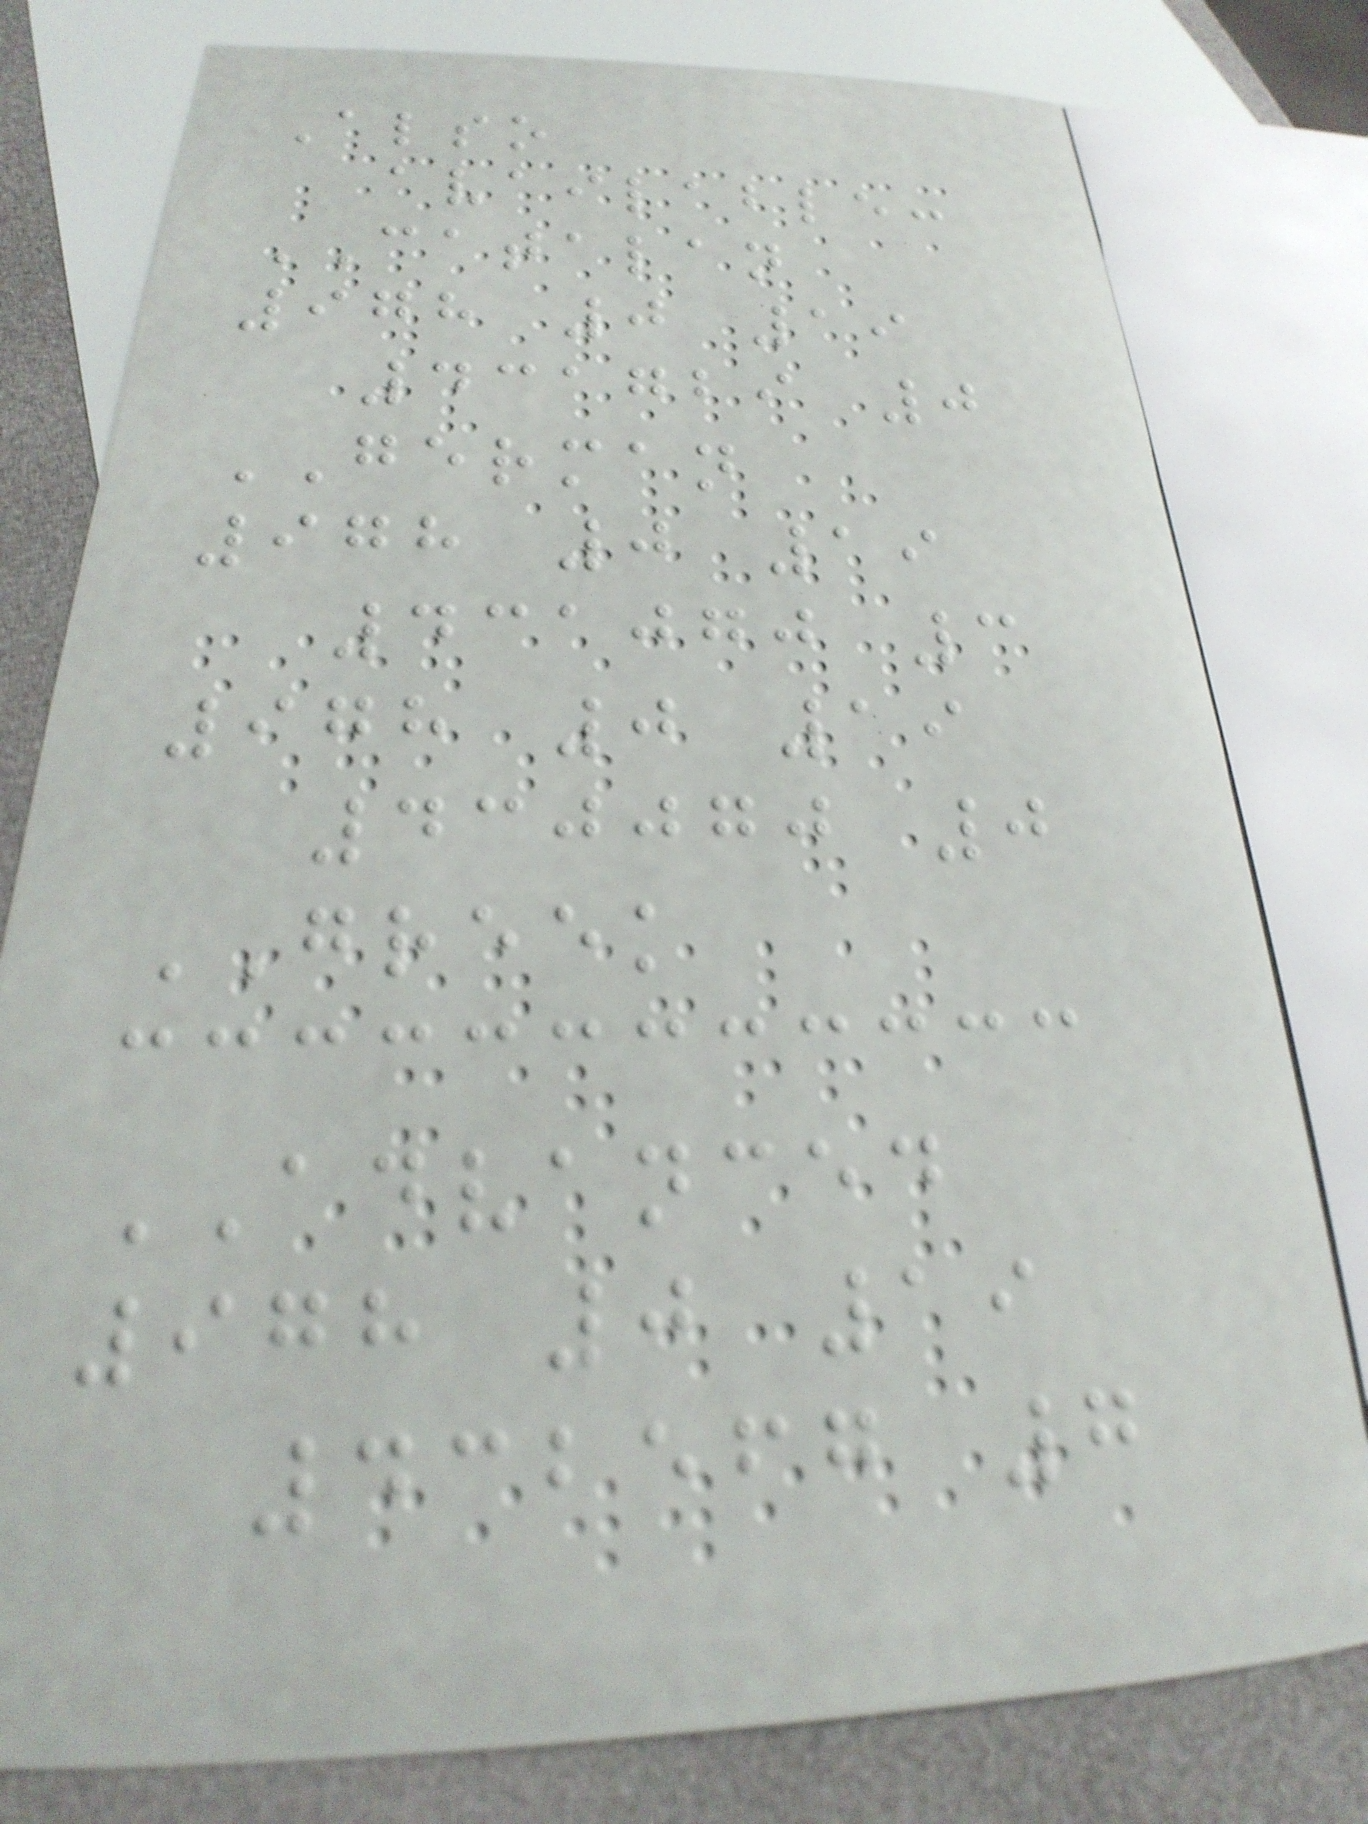Also
available:
CATALAN
978 0 19
431729 0
GERMAN
978 0 19
431070 3
978 0 19
430070 0
GREEK
ADVANCED
978 0 19
432567 7
